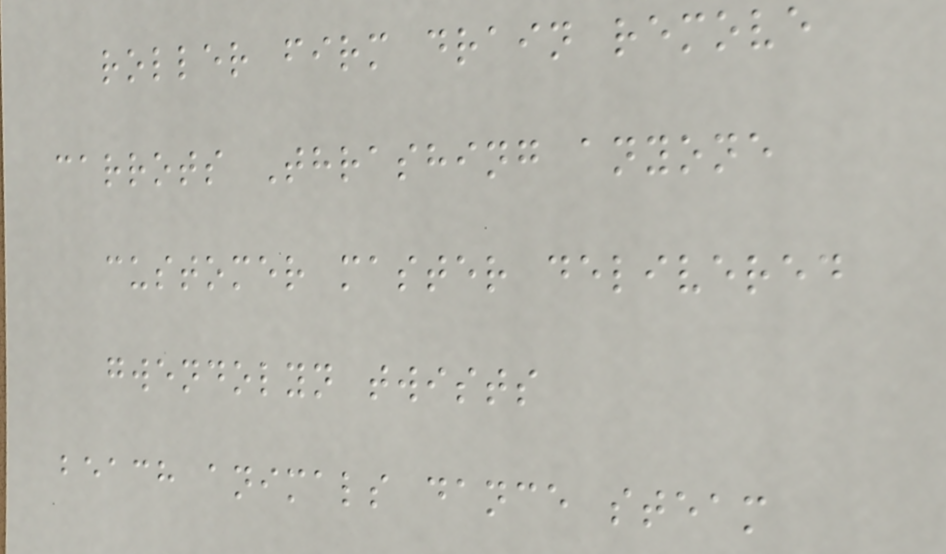roller firm drain remove
carrots Thrashing anyone
customer master delivered
gwendolyn twists
beach animals dance steam
